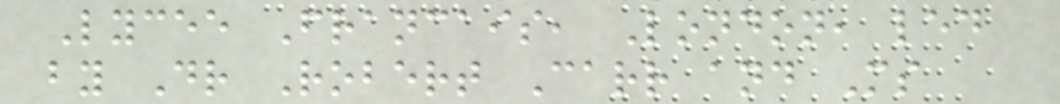Lycee Francais, London, led
by Dr Robert Carr and Ms
